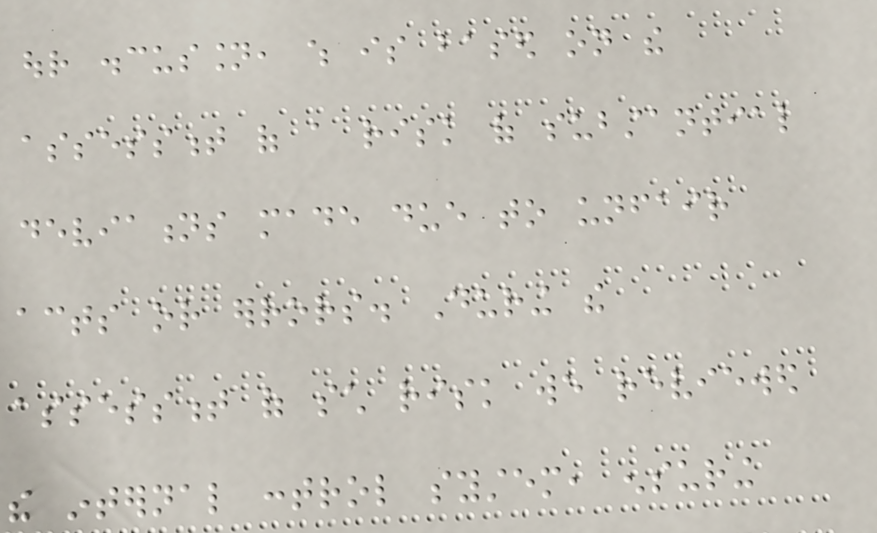our discussion, which is based on the
assessment of a risk of substantial
deviations made due to unfair
acts or errors. During the
assessment of such risk we reviewed
the internal control system, ensuring
